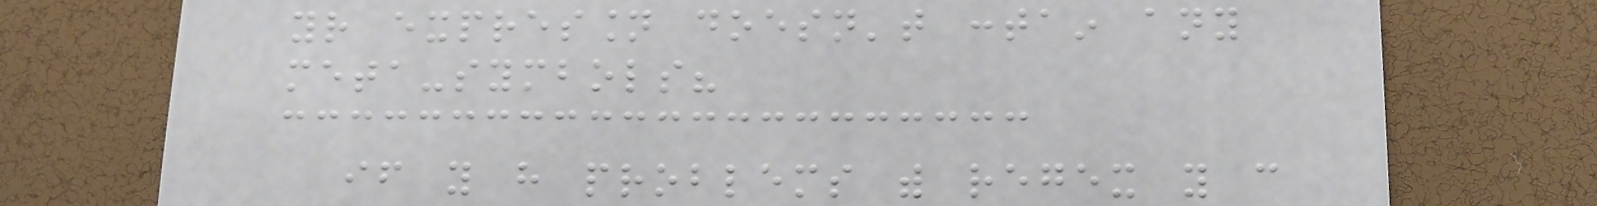your expression doesn't contain any
meta-symbols?
if you have problems with regex you can
